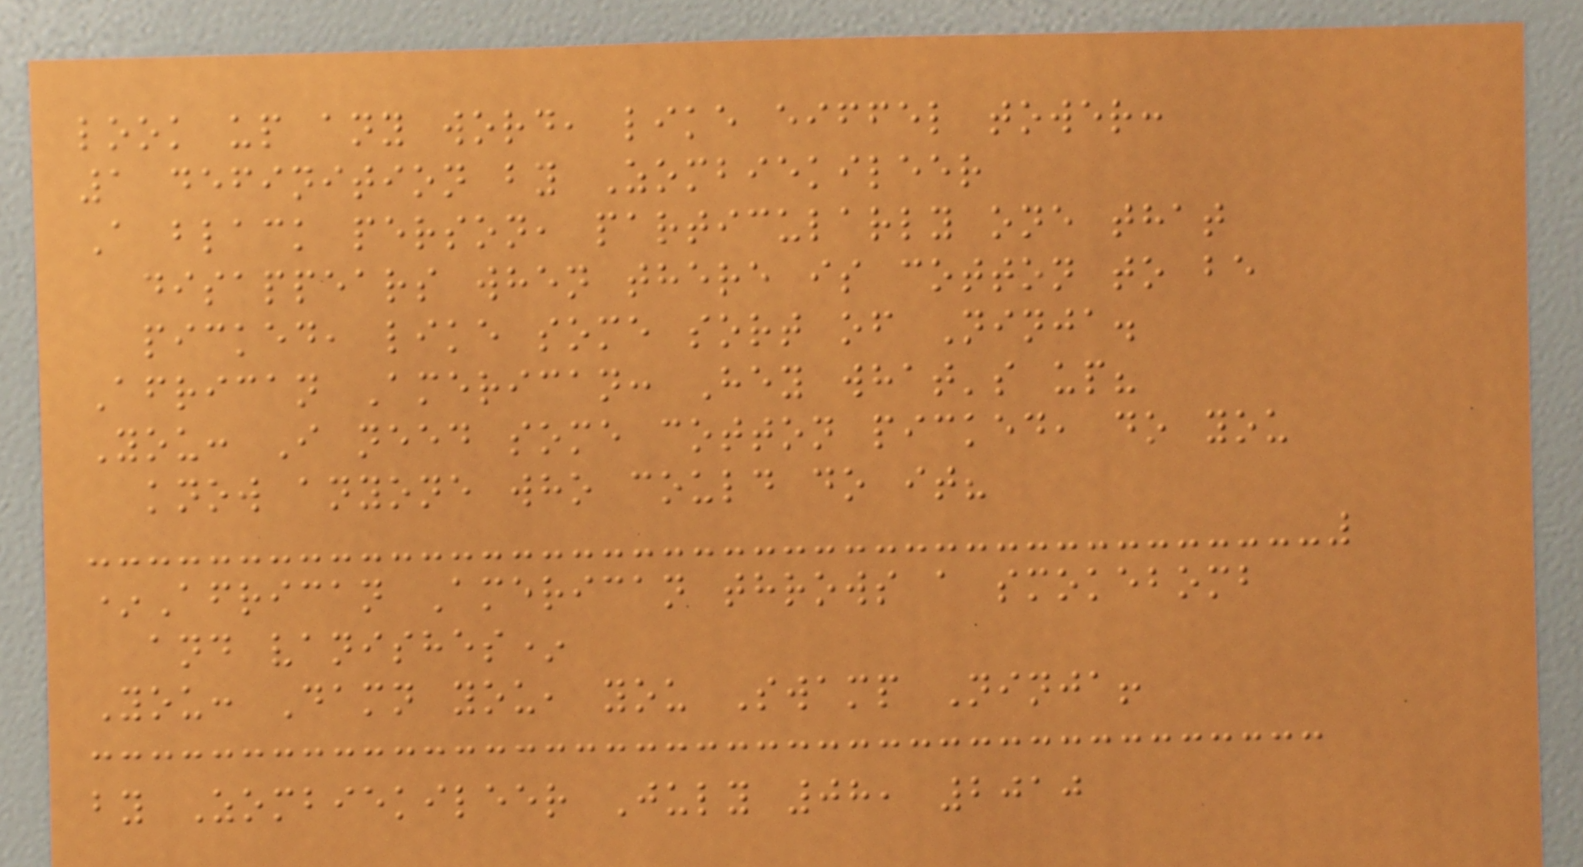look up any word, like eiffel tower:
1 definition by Zombiekileer
A black person, particularly one that
disappears when there is cotton to be
picked, like some sort of Ninja.
African American: Hey what's up?
You: I need some cotton picked, do you
know anyone who could do it?
*African American throws a smokebomb
and vanishes*
You: Damn you, you Swamp Ninja!
by Zombiekileer July 08, 2010
